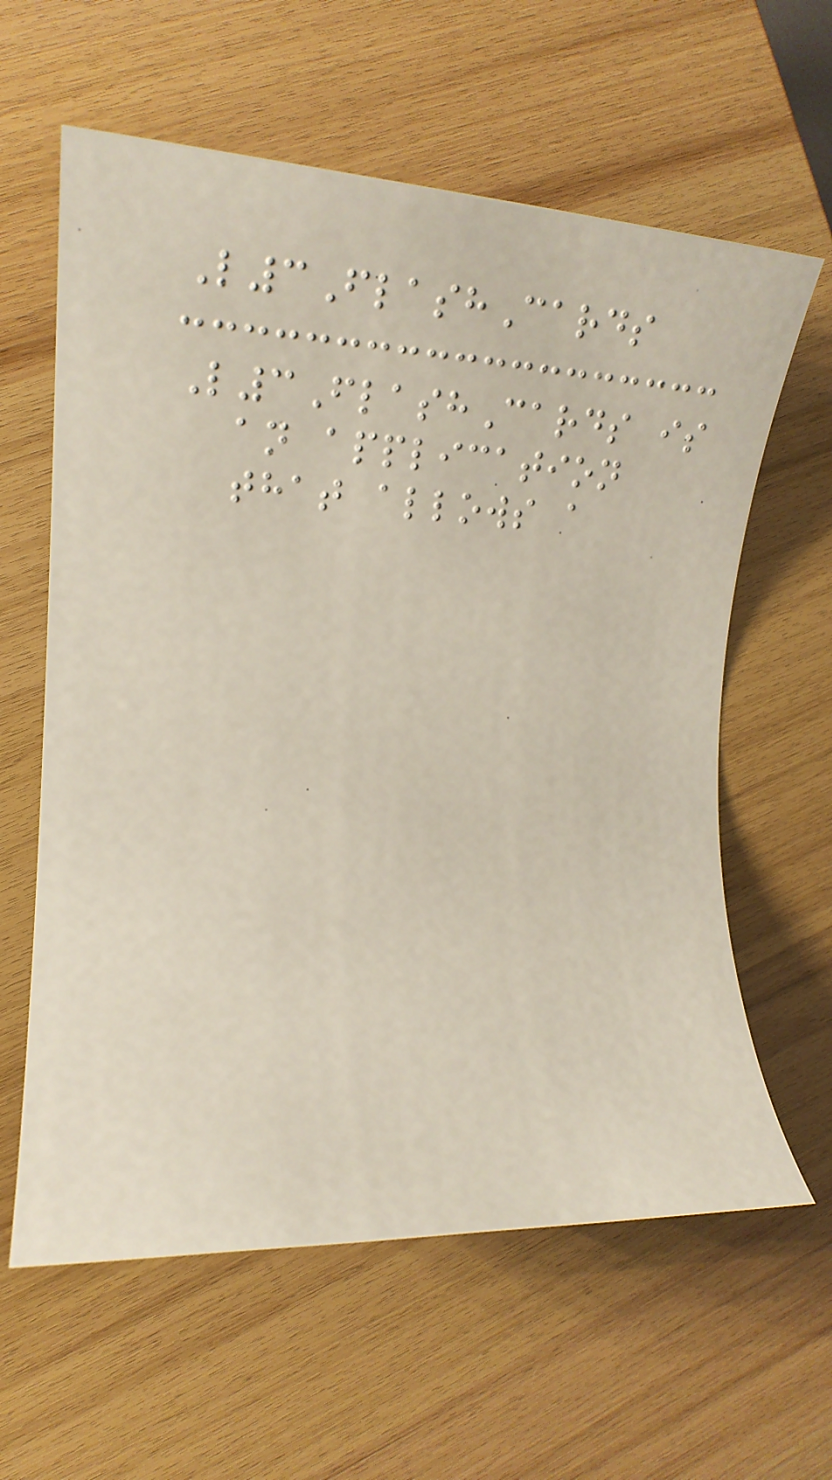L3FlashCards
L3FlashCards is
an application
that allows a
